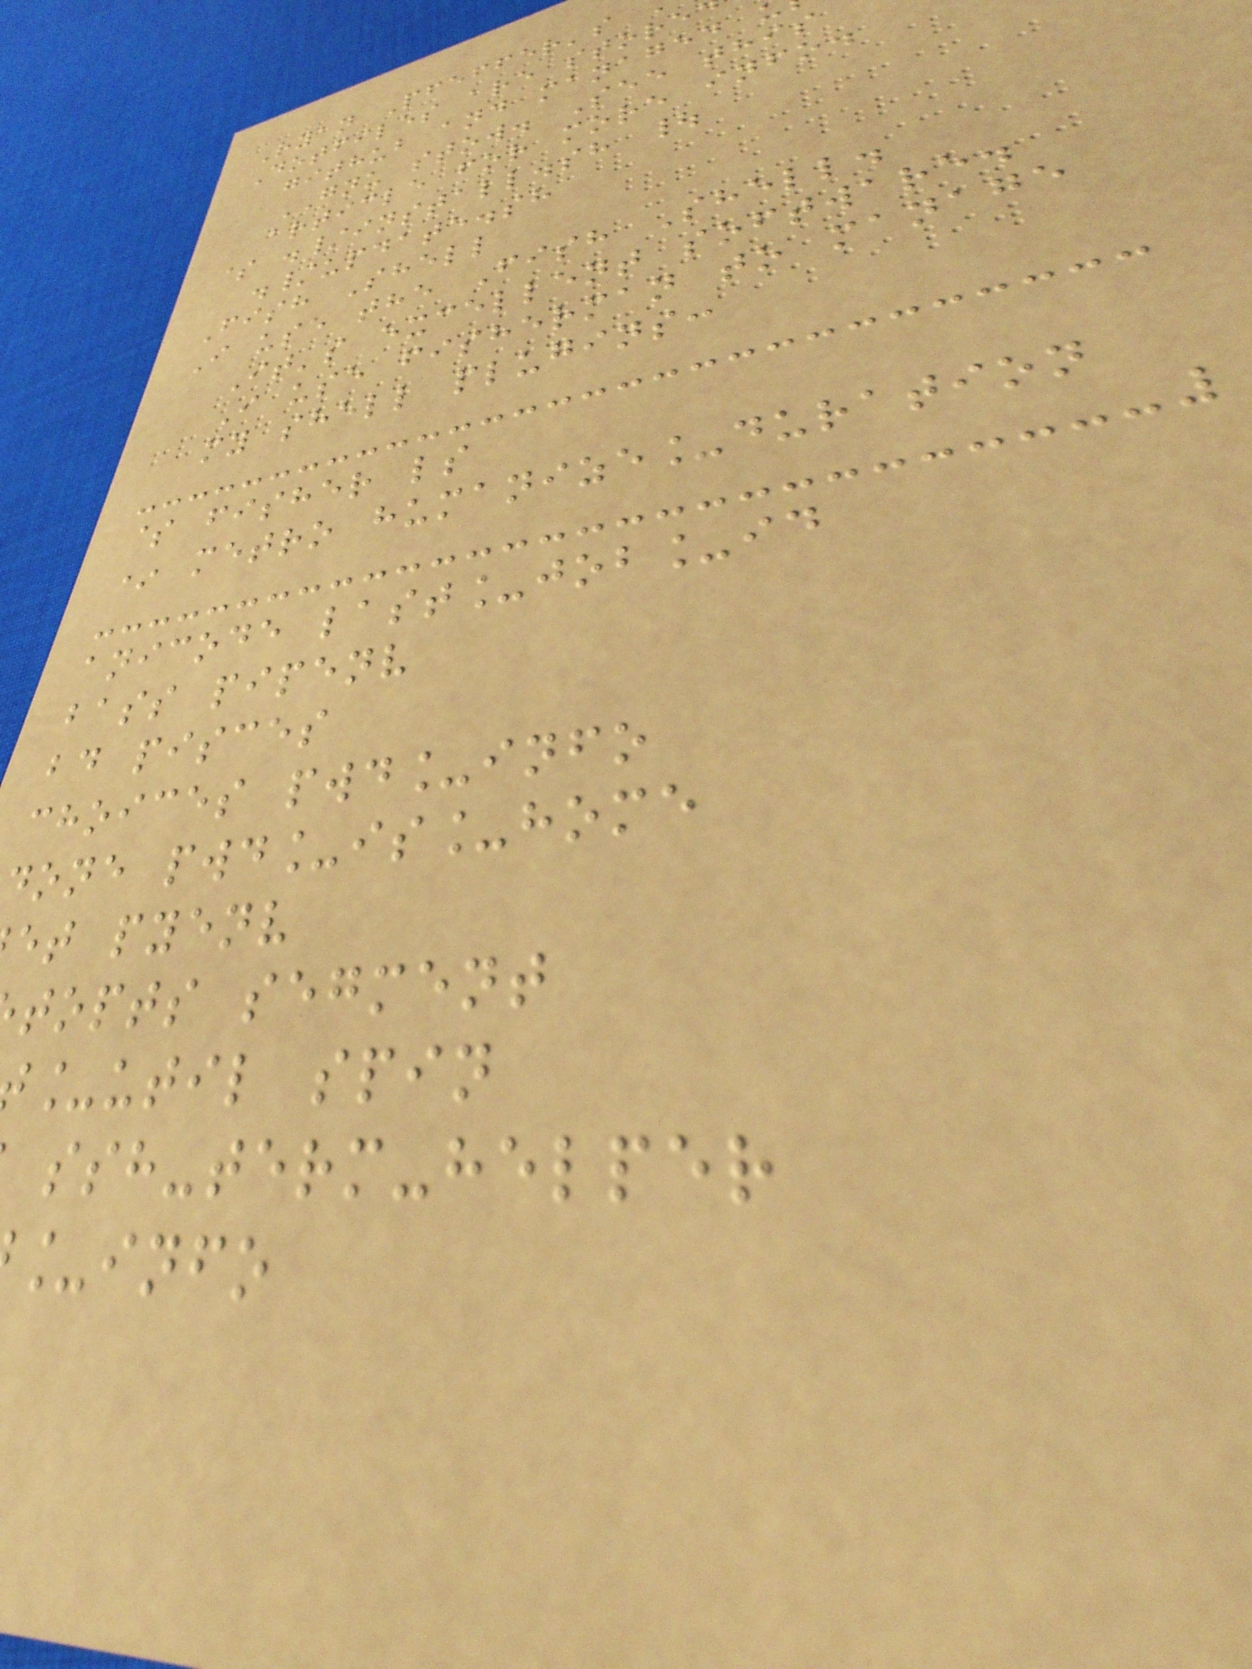Ryan Pfeffer's
Dotfiles are store
github and managed
GNU stow. See this
article for more info.
$ ./install.sh |
./update.sh
Fish Shell
I use the Fish Shell.
It's excellent software.
I use fisherman to manage
my shell plugins:
$ fisher ls
* metro humanize_duration
anicode last_job_id
bass pipenv
bd pisces
choices pwd_info
done pwd_is_home
et pyenv
topts segment
_util spin
ssh-term-helper
_info
